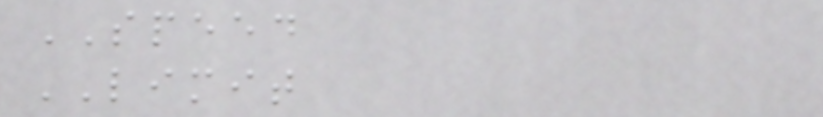SPEED
LIMIT
